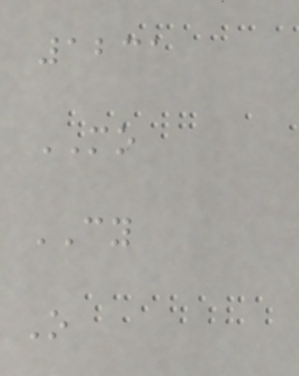1231
MO
CY
O
